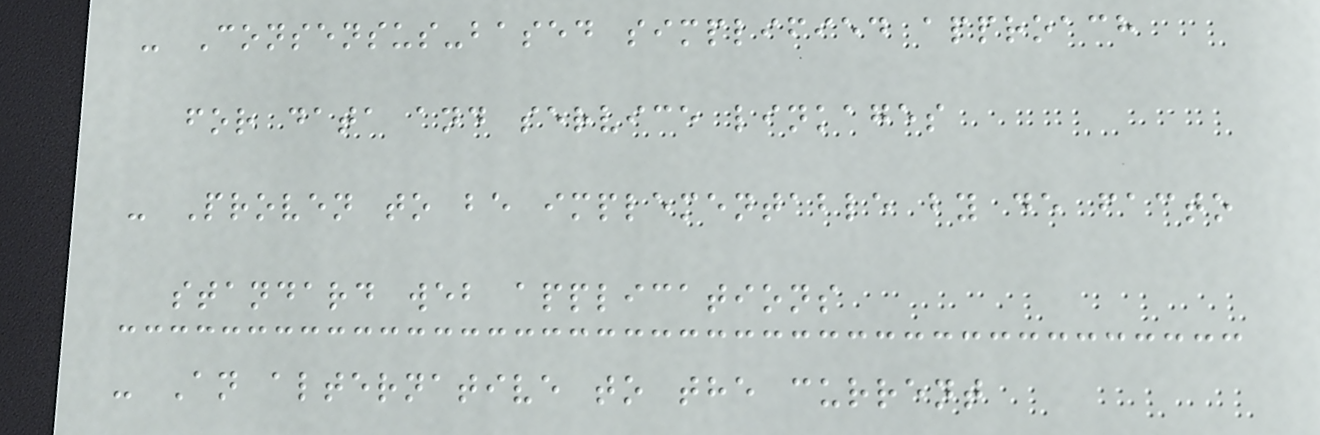- Consensus-based simplified approach
for data and service linkages
- Proven to be implementable by de facto
standard web applications
- An alternative to the current
